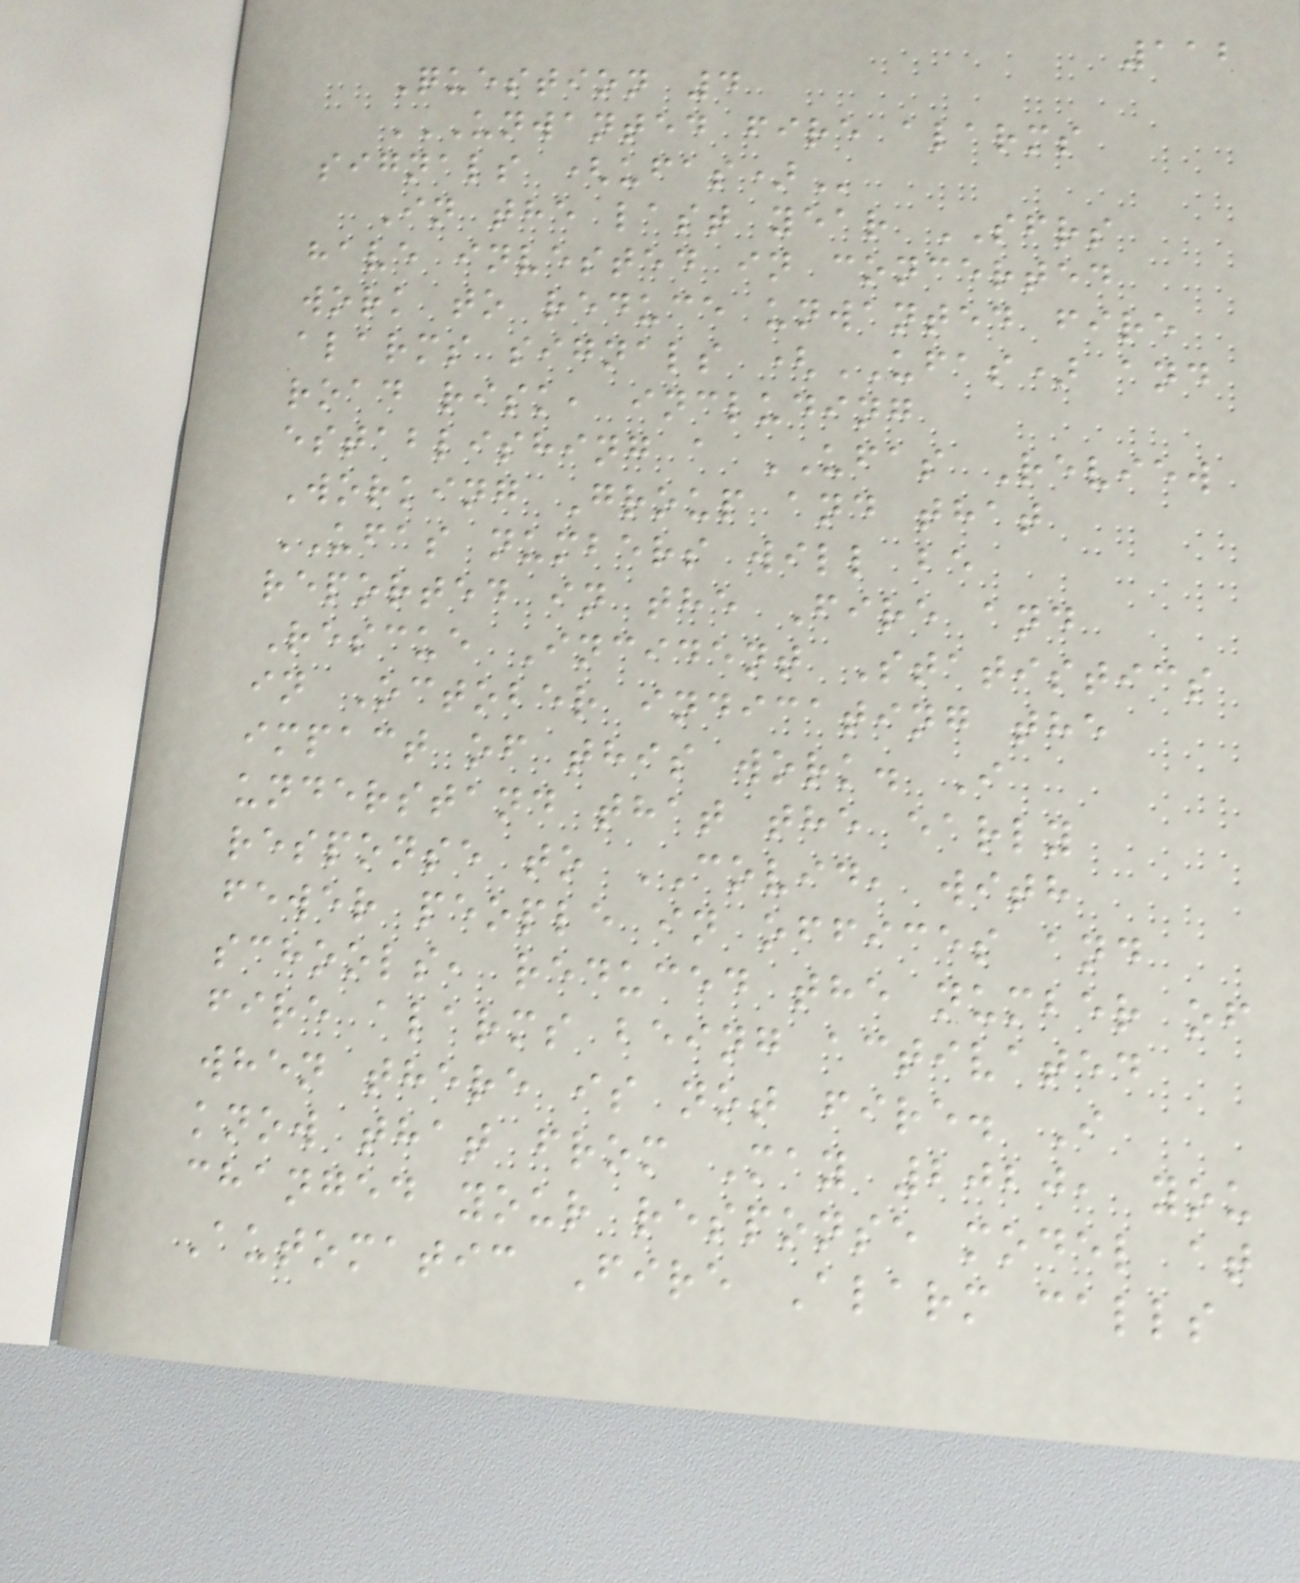112
Question 4
UNWANTED FIRE ALARMS
SIGNALS (UFAS)
In the last year SFRS
have invested in concerted
work to reduce unwanted fire
alarms signals (UFAS) and
road risk, including
establishing a UFAS Review
Working Group and that
UFAS numbers will be
reported in the Fire and
Rescue Incident Statistics
in October indicating the
impact of this work. I
understand that the early
response to COVID, with
fewer people in offices and
schools, reduced the number of
fire alarms being activated
when there is not fire. I
know that from May 2020, you
changed your response model at
Automatic Fire Alarm calls
